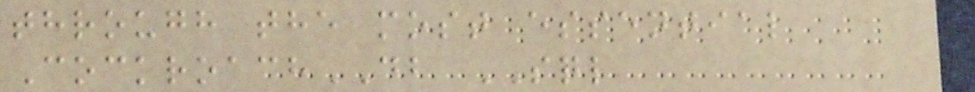through the most essential
CockroachDB SQL
